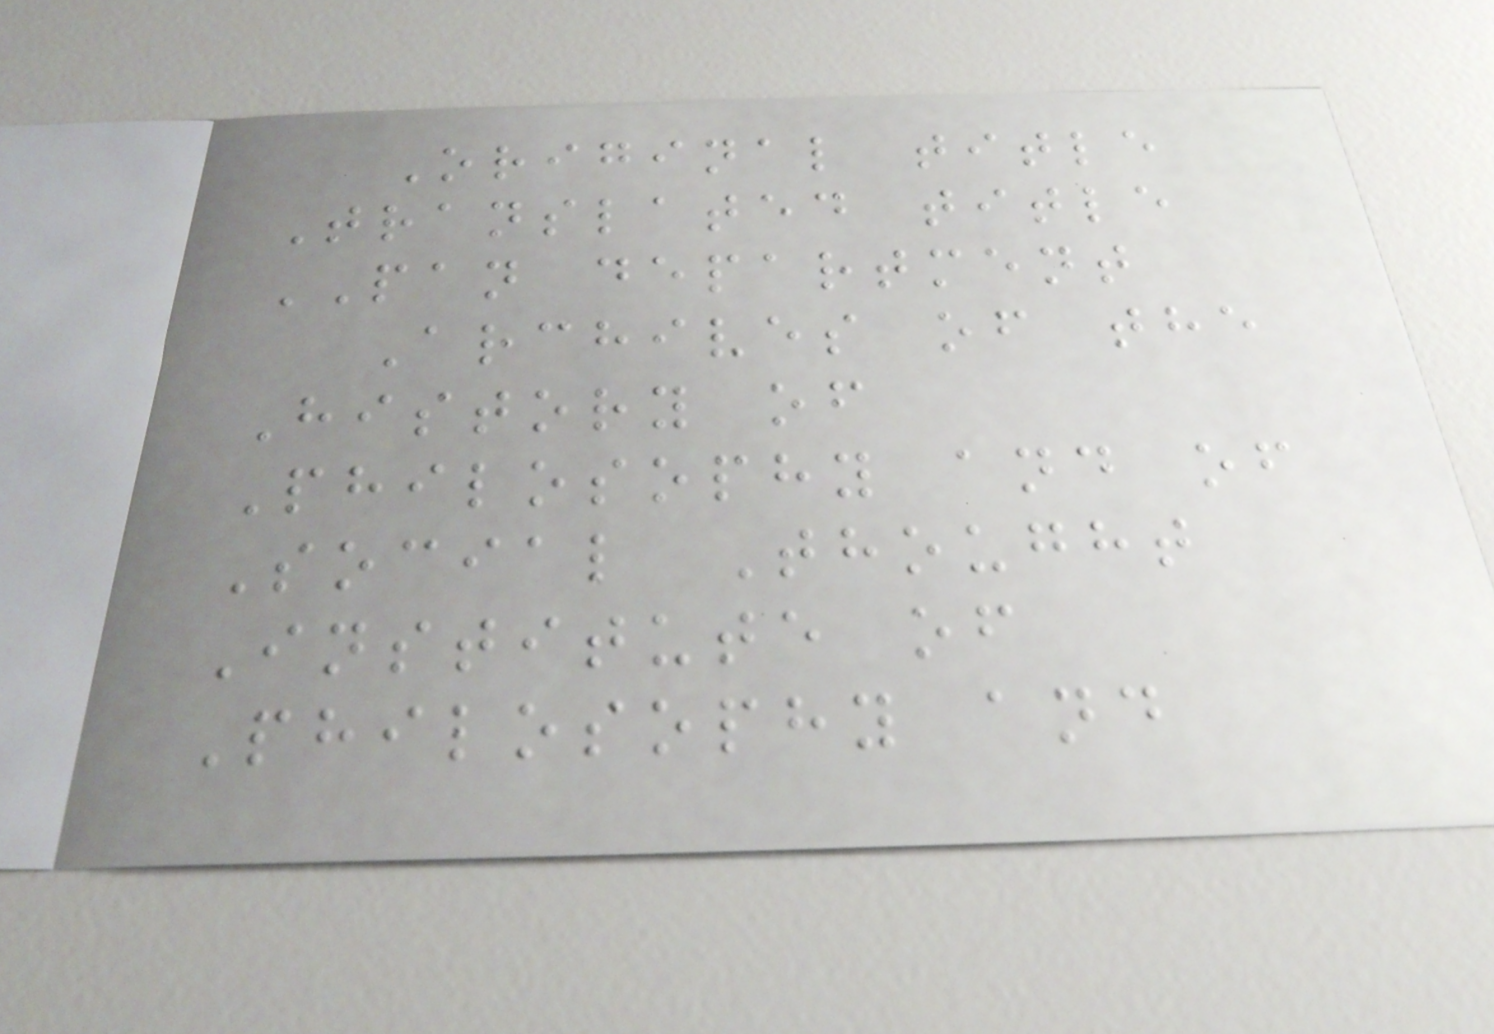Original title
Translated title
PAN department
Archives of the
History of
Philosophy and of
Social Thought
Institute of
Philosophy and
